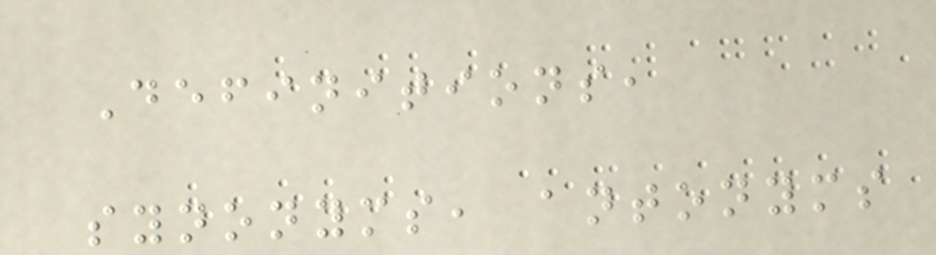Definitions,
synonyms, antonyms
